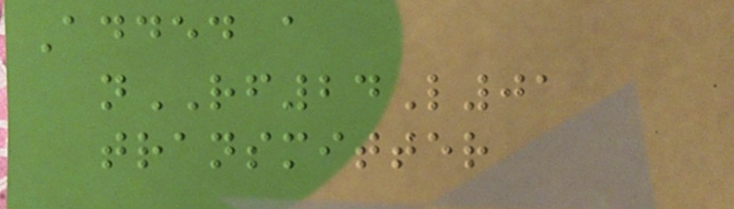Added a
nRF24L01
transmitter
